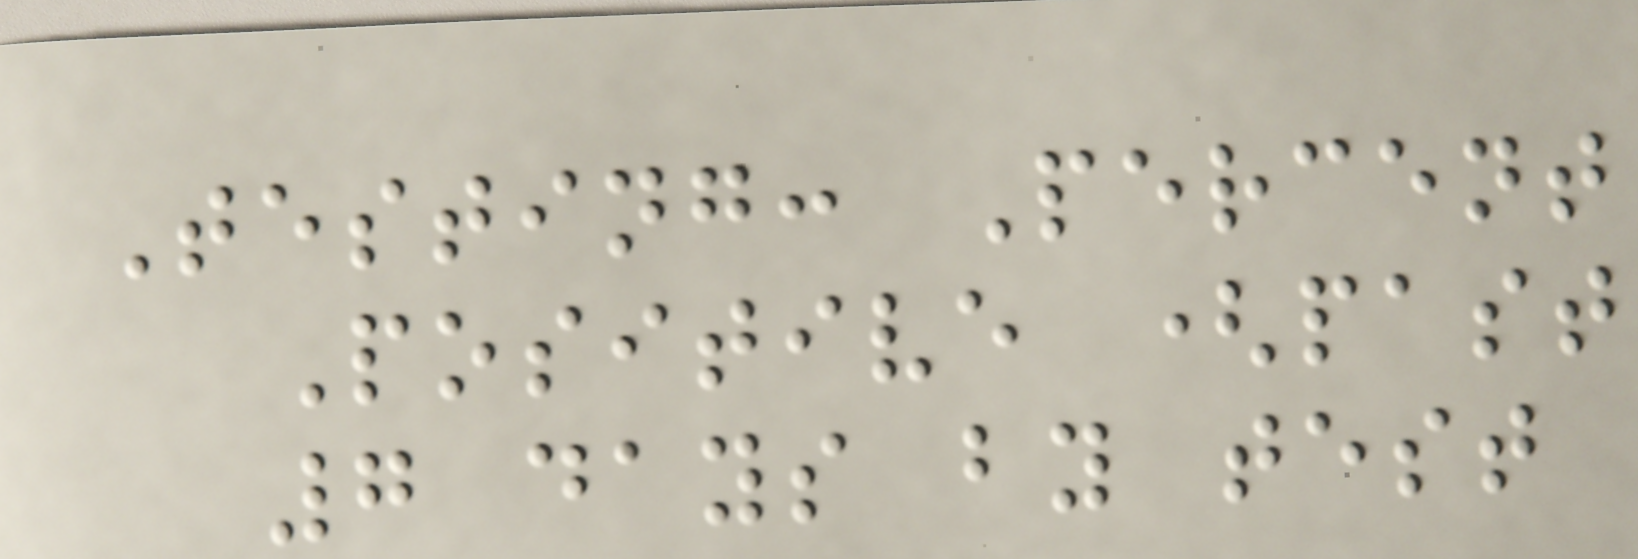Testing: Percent
Positive (past
7 days by test
